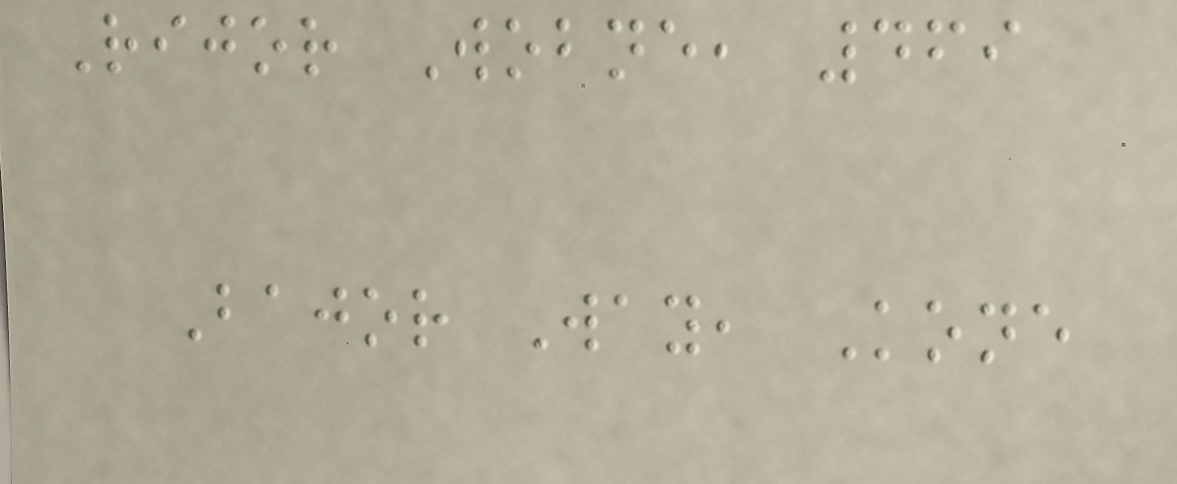Rijor Wobne, 469
Bajor Way, Kone
